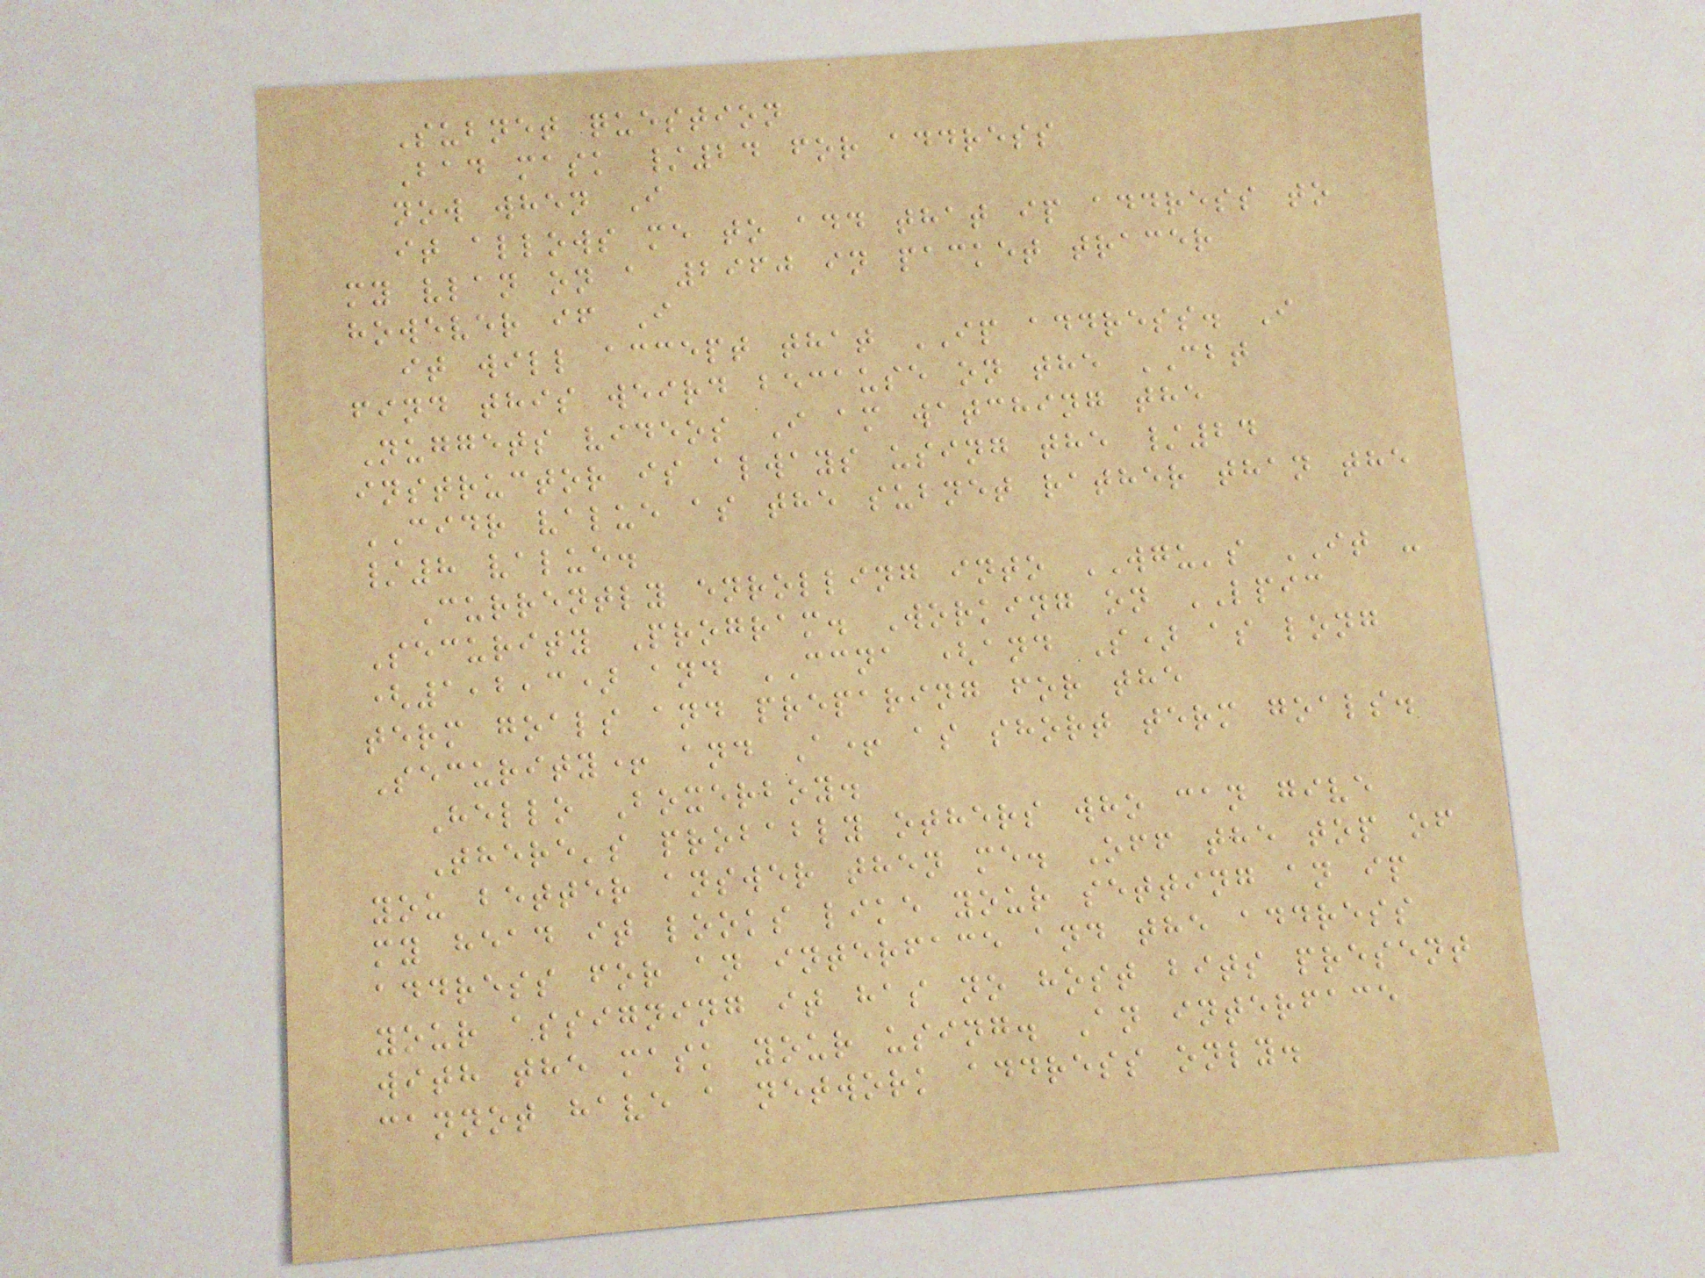Subnet question
Bad mask /24 for address
now when I
it allows me to add that ip address to
my vlan on a 2960 in packet tracer
however if I
it will accept that IP address. I
find this weird because on the CBT
Nuggets videos I am watching the
instructor is always using the /24
CIDR value as the subnet rather than the
/8 value.
Currently enrolling into WGU's IT -
Security Program. Working on LPIC
(1,2,3) and CCNA (and S) as long
term goals and preparing for the
Security+ and A+ as short term goals.
Hello Boxerboy.
There's probably others who can give
you better answer then me. Off the top of
my head it looks like your setting an ip
address for an interface and the address
your assigning it has no host bits present
with the mask your using. An interface
cannot have a network address only.
